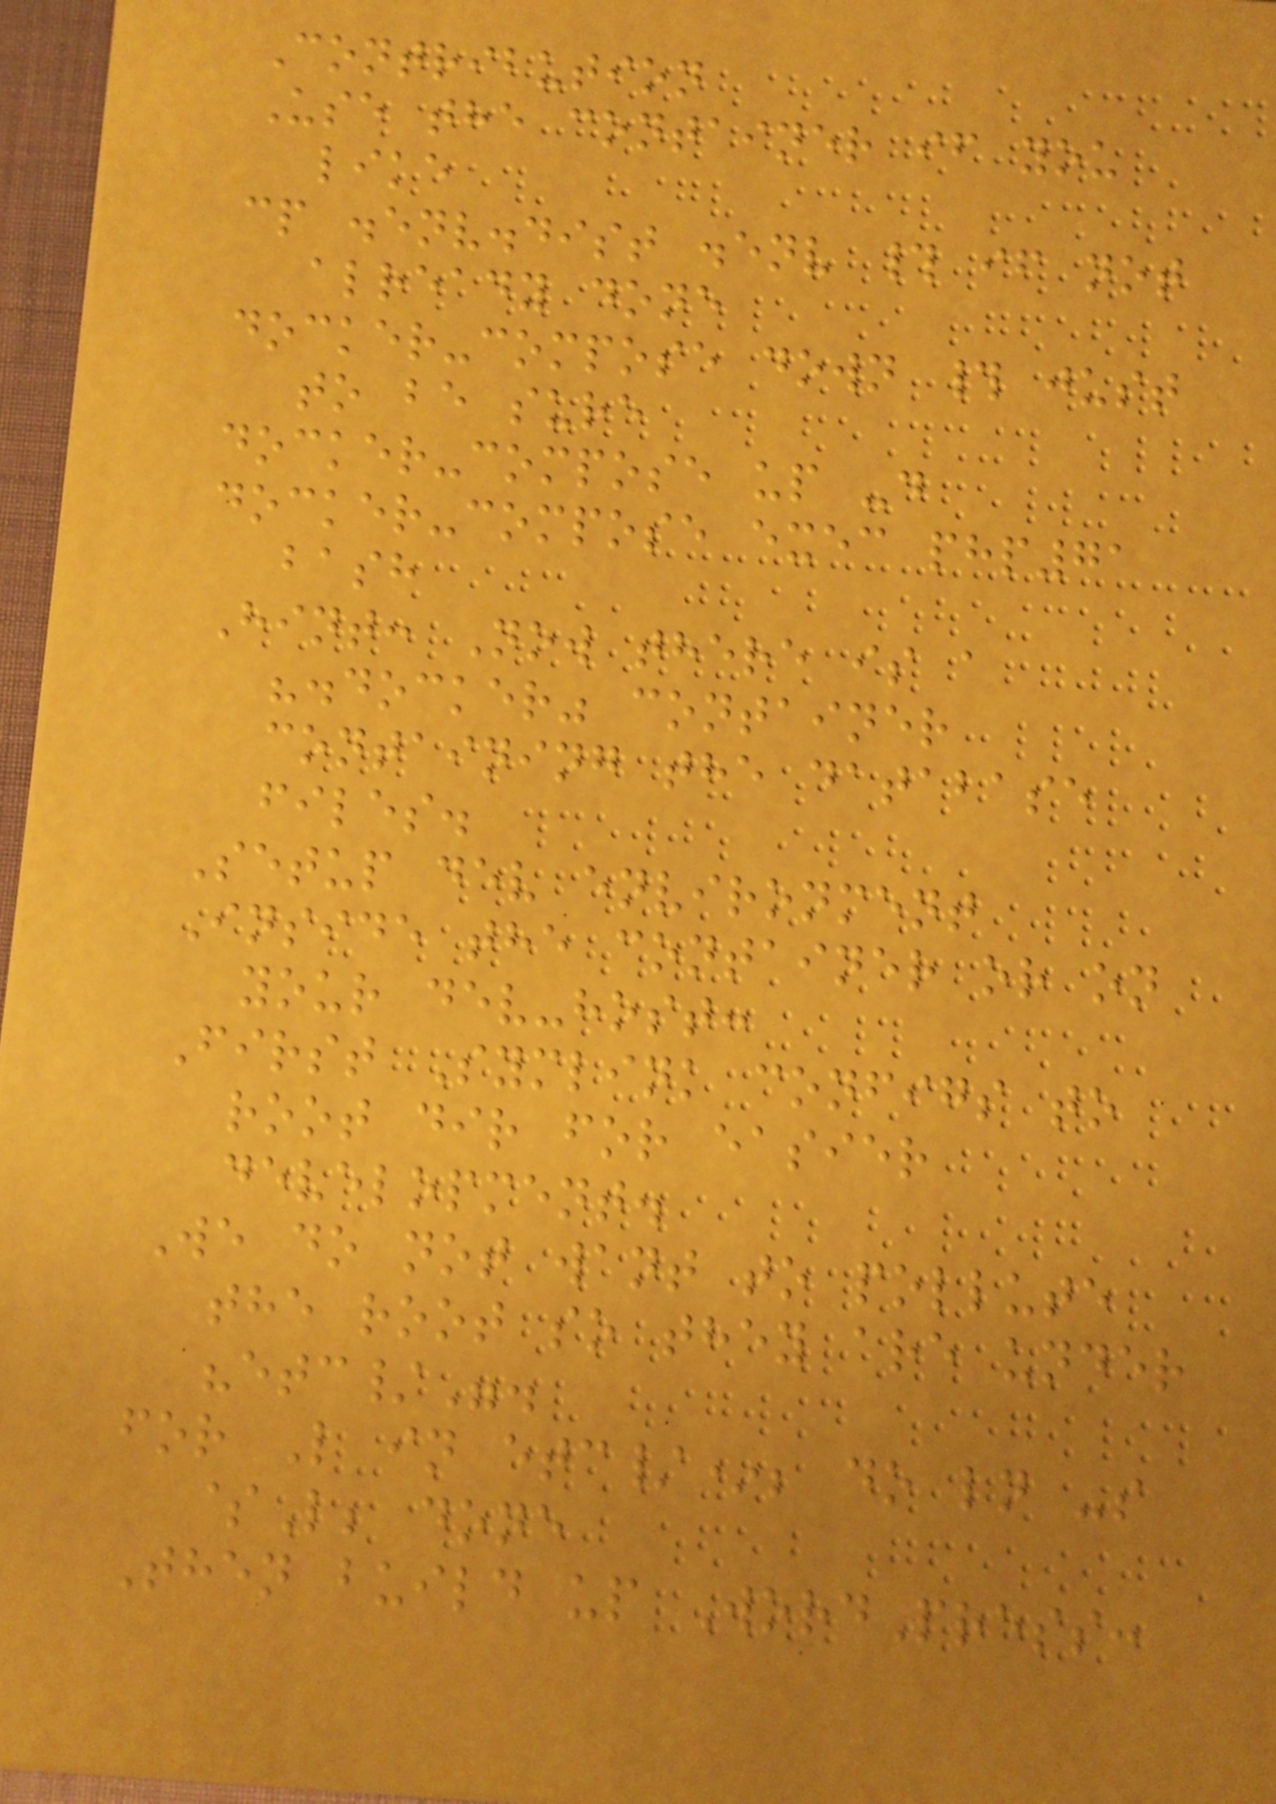Contribution
Use the container if you
like
cp .env.dist .env # if not
already done
docker-compose down # just
to be sure
docker-compose up -d
docker-compose exec php71
bash
Hint: Now there is a
".docker" container
containing the database
files.
Setup dev environment
Inside the container or on
your dev-host:
First Symlink configs to
root dir for easier
development.
We do not want to pollute
the root so they are under
"etc/".
for L in etc/*; do ln -s
$L; done
Then build up WordPress:
